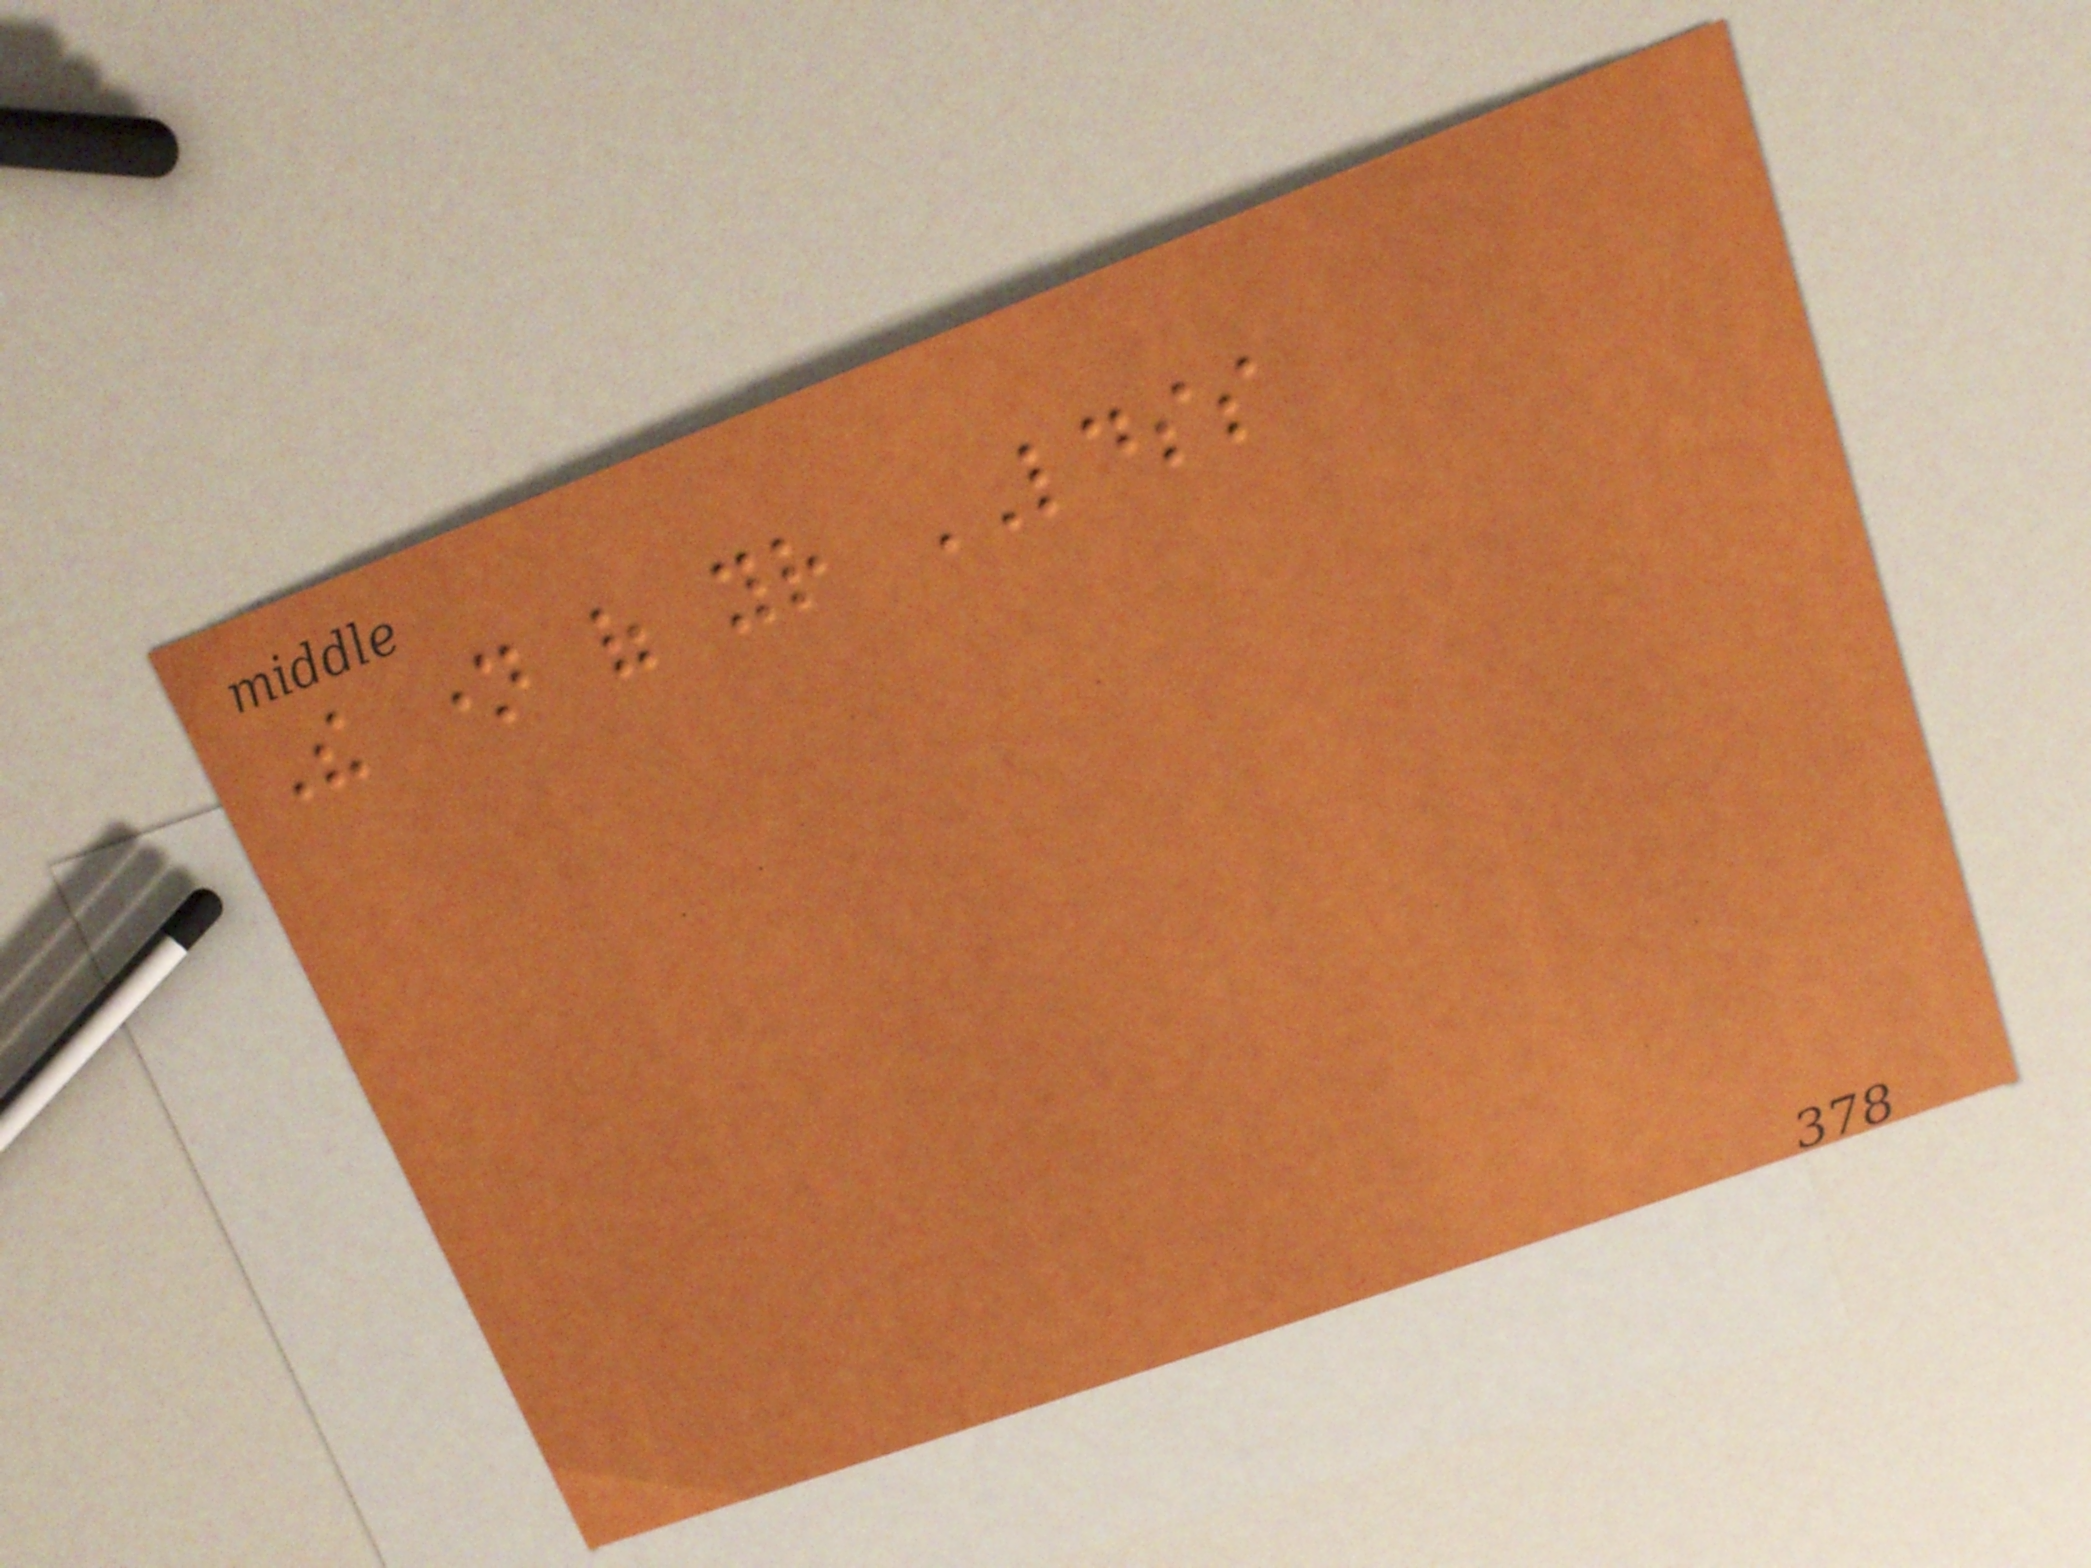The name of your LDSS
